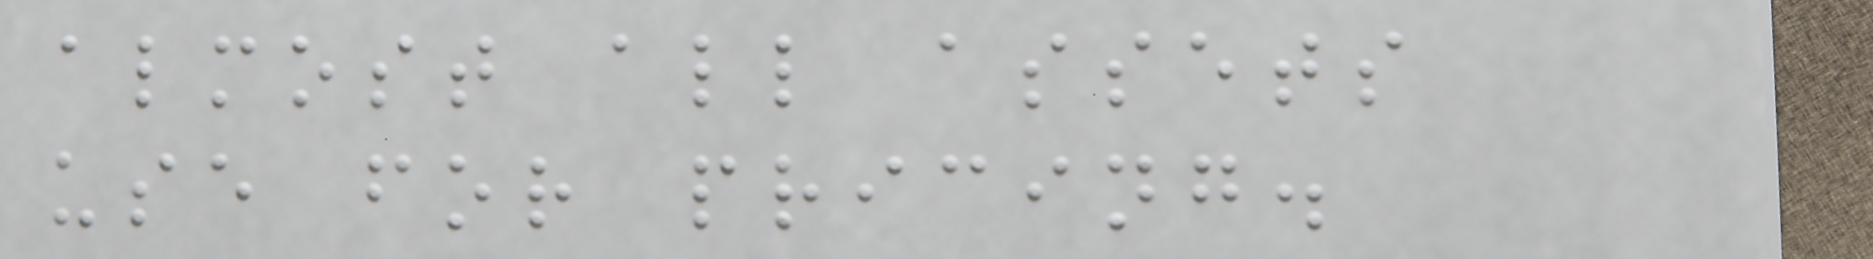almost all assets
use for pricing.
